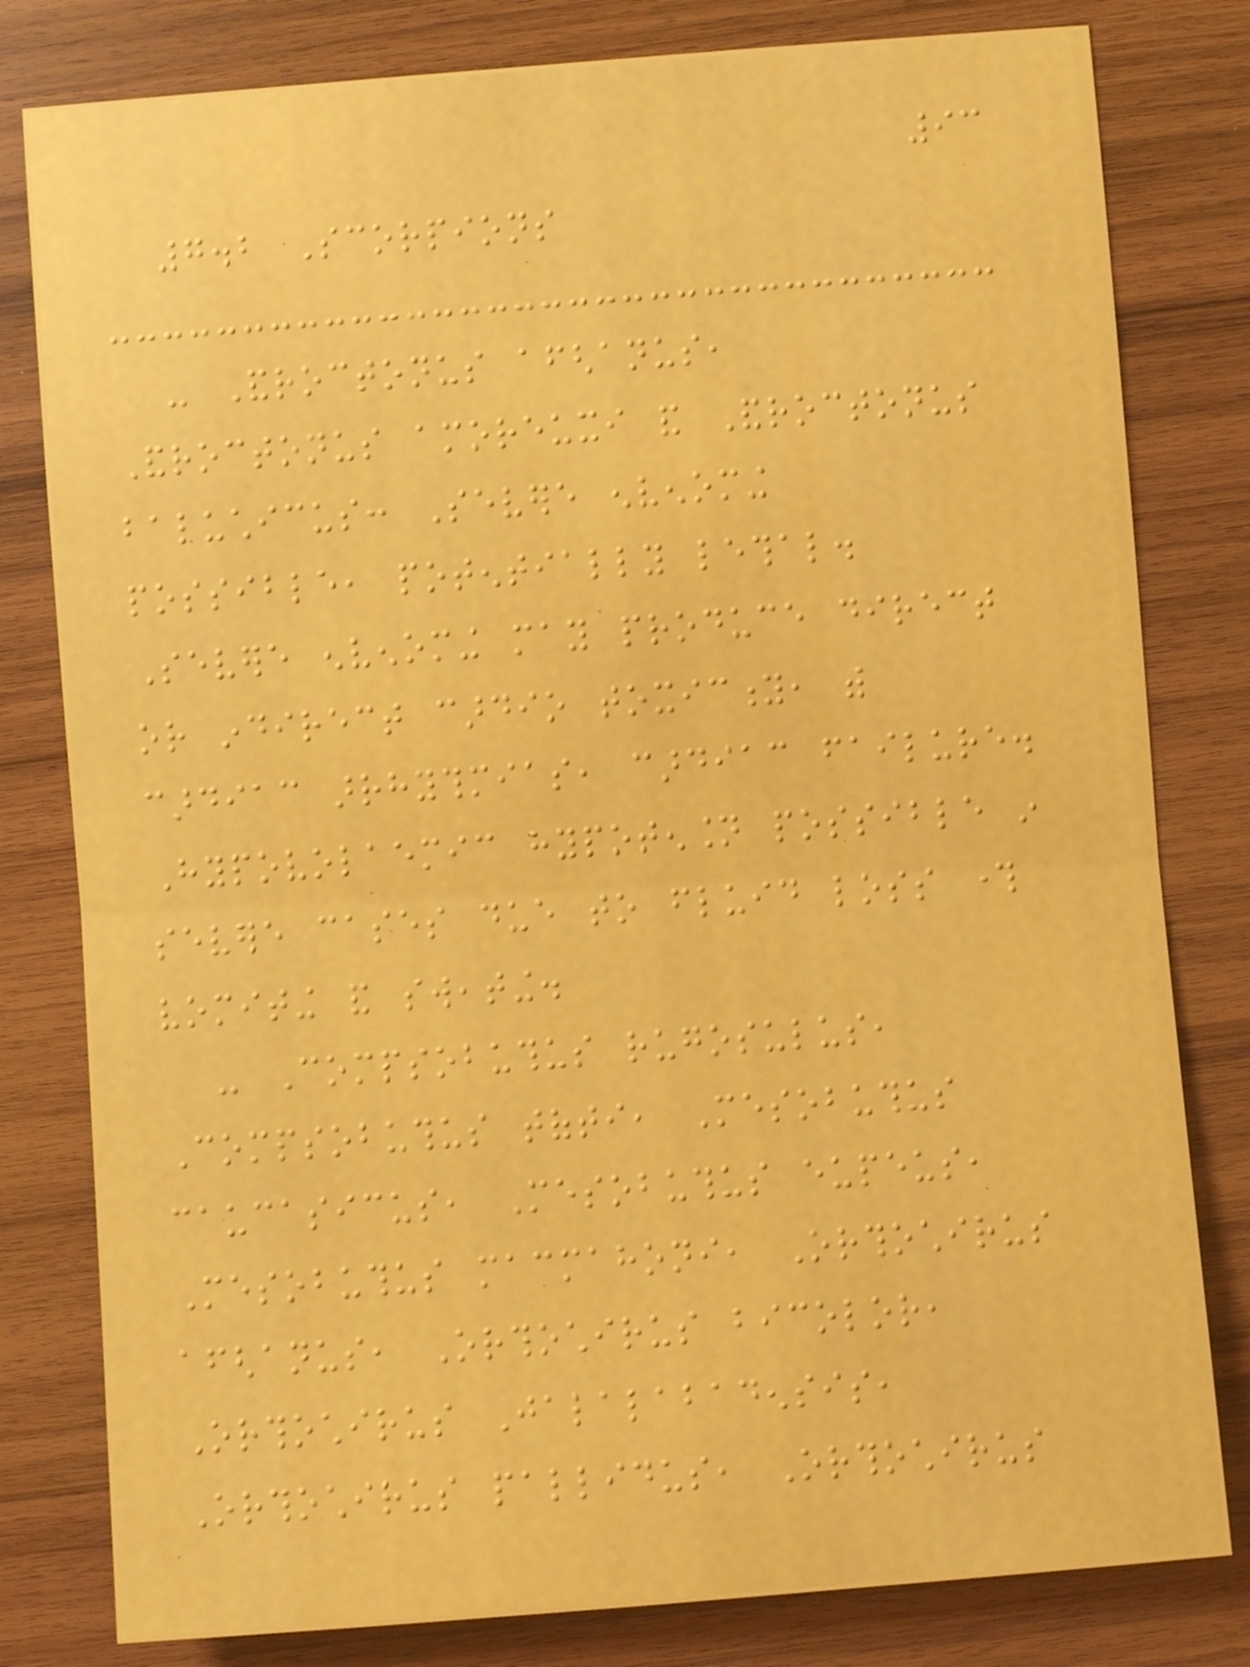93
7.2 Scorpions
- Androctonus afghanus,
Androctonus amoreuxi and Androctonus
baluchicus: Severe envenoming
possible, potentially lethal.
Severe envenoming may produce direct
or indirect cardio toxicity, with
cardiac arrhythmias, cardiac failure.
Hypovolaemic hypotension possible in
severe cases due to fluid loss through
vomiting and sweating.
- Compsobuthus rugosulus,
Compsobuthus tofti, Mesobuthus
caucasicus, Mesobuthus eupeus,
Mesobuthus macmahoni, Orthochirus
afghanus, Orthochirus bicolor,
Orthochirus Jalalabadensis,
Orthochirus pallidus, Orthochirus
